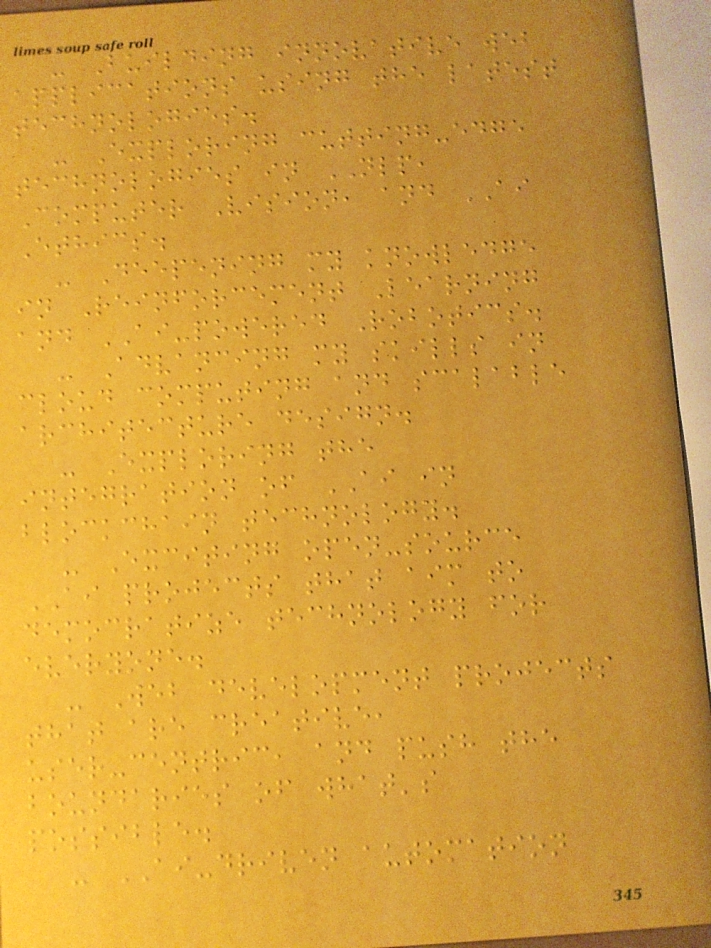- Building innovative web
applications using the latest
technologies.
- Exploring cutting-edge
technologies in NLP,
Computer Vision, and AI
Ethics.
- Deepening my knowledge
in Reinforcement Learning
and AI-powered Robotics.
- Advancing my skills in
cloud computing and scalable
architecture design.
- Exploring the
integration of AI in
blockchain technology.
- Exciting open-source
AI projects that aim to
democratize technology for
everyone.
- Web development projects
that are creative,
user-centric, and push the
boundaries of what's
possible.
- AI-driven automation
